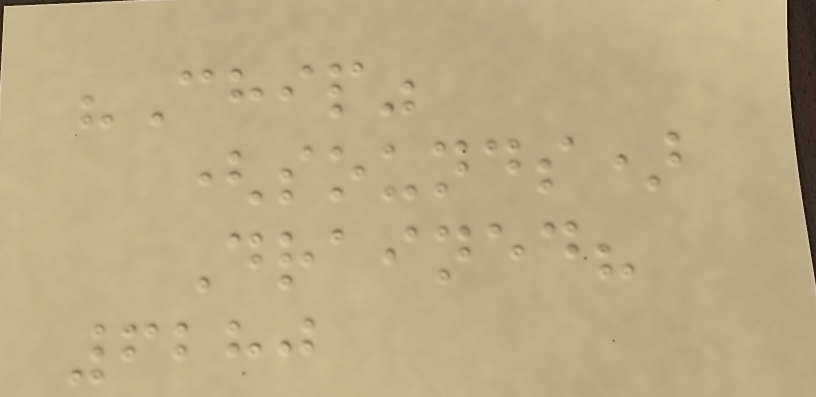"Chip"
(sounds)
Drained?
6280
